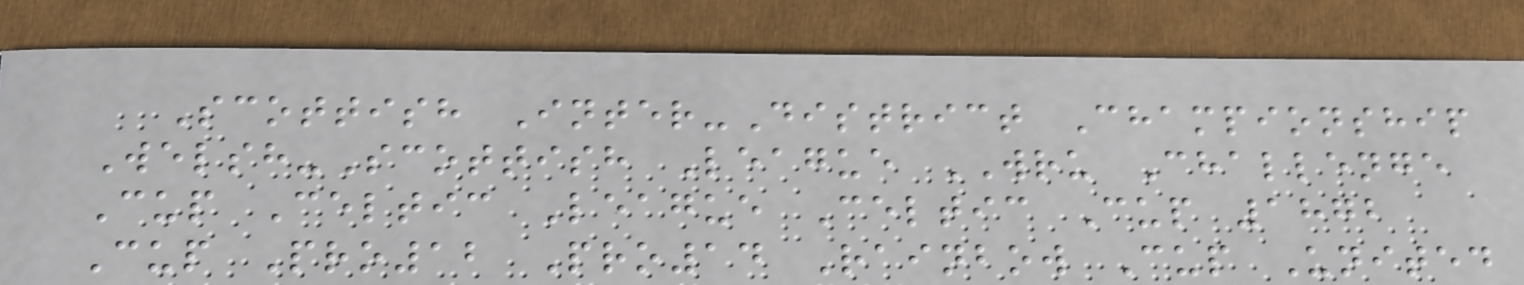Scottish Inter-District Championship
Welsh-Scottish League WRU Challenge
Cup Celtic League Celtic Cup 1872
Cup Pro12 Pro14 Rainbow Cup United
